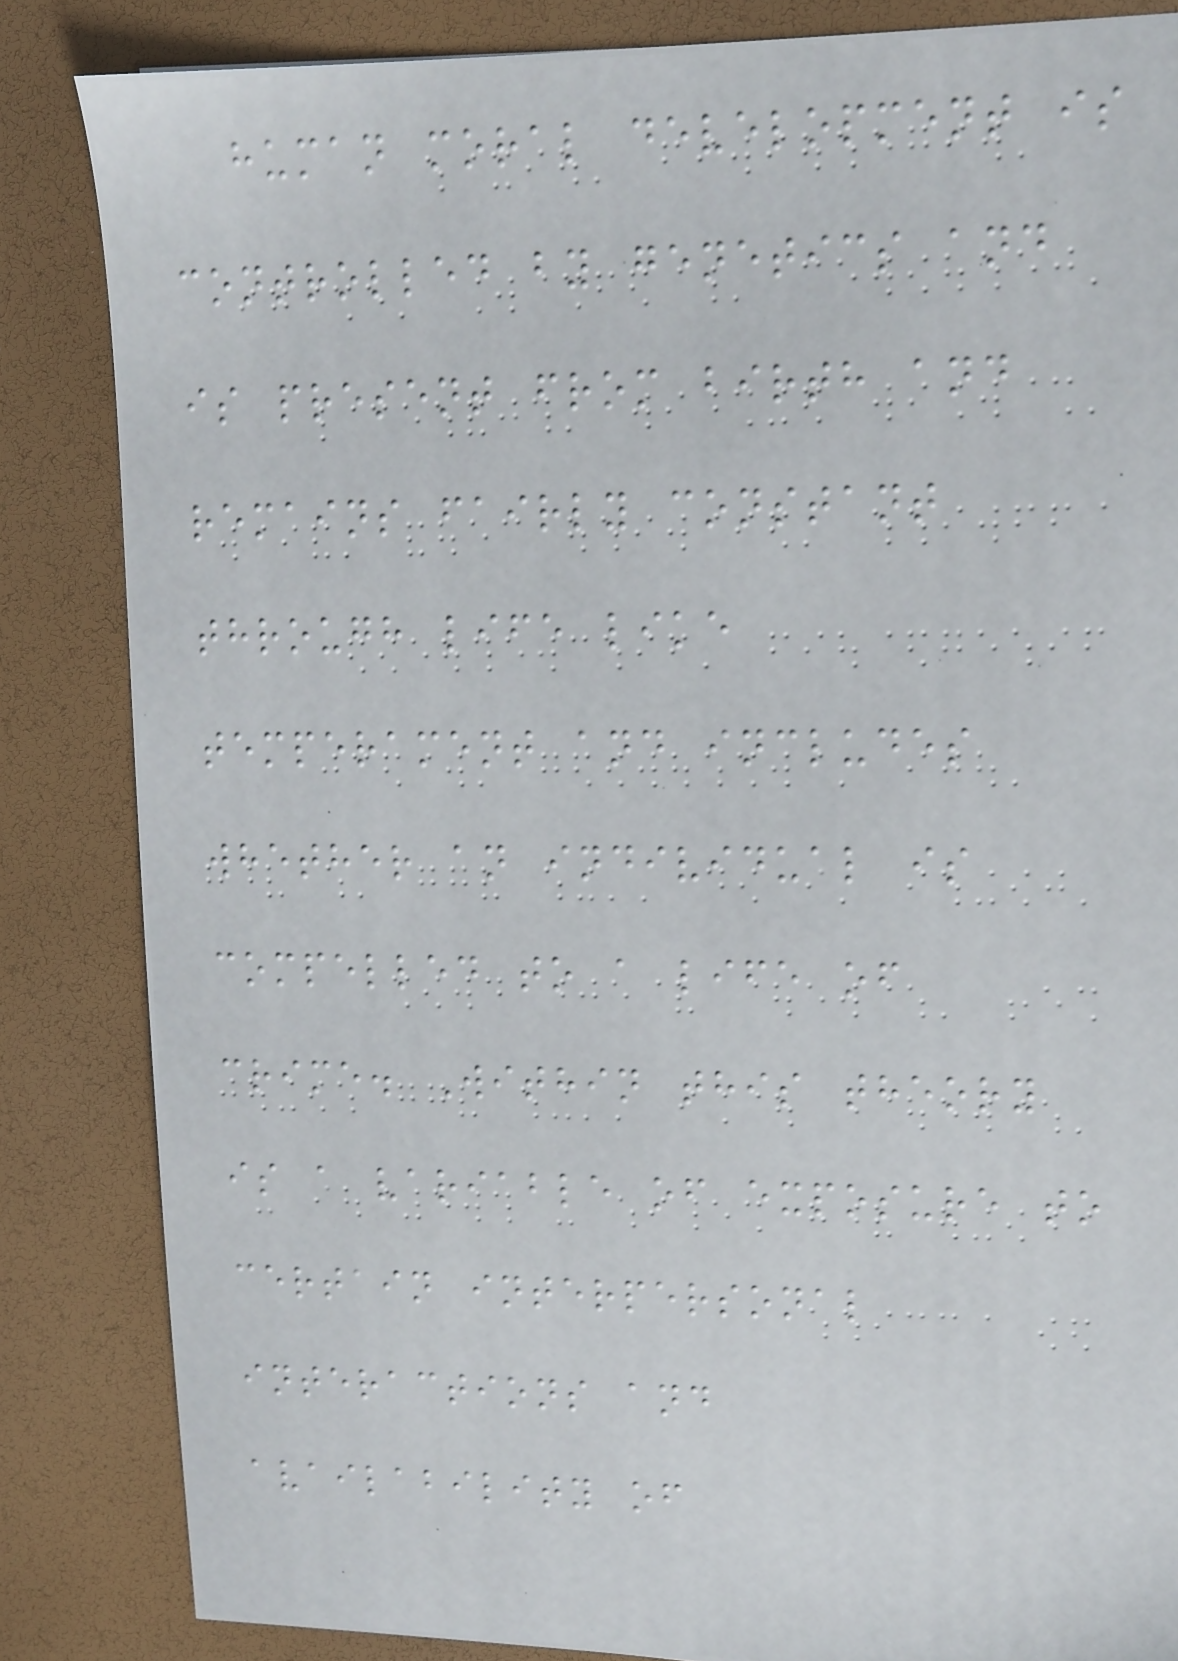human moral development is
controlled by genetics and
is present from birth and
remains fairly constant
through life like
temperament and includes
whether an individual is
compelled to a life of
crime. Within this theory
is a variable of exposure to
certain interpersonal
interactions and
availability of
